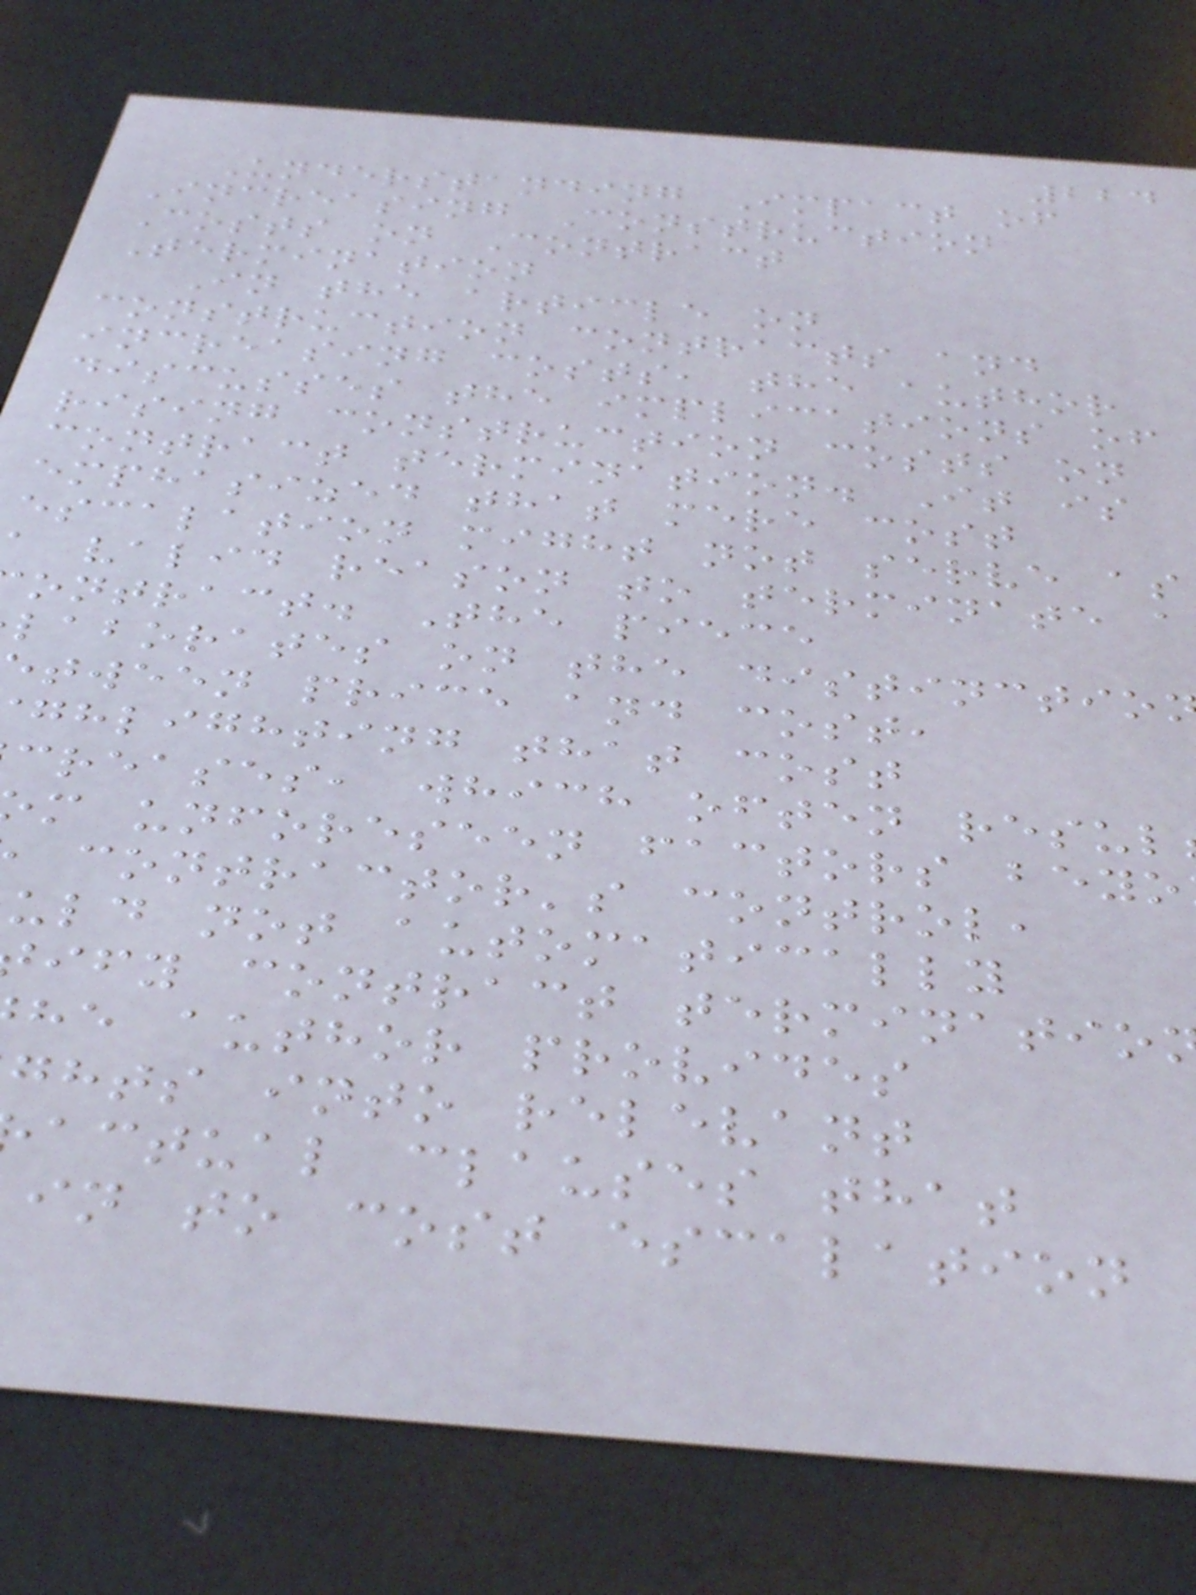224
Understanding Impact of
Increasing Construction
Costs on Contract
Termination
In the article on
construction contracts and
increasing costs, the author
discusses the implications of
rising construction costs on
contract termination. It is
emphasized that mere cost
escalation might not serve as
a valid reason to terminate a
ontract. The piece
laborates on the distinctio
tween price and cost,
ghlighting that cost
creases, which often resul
m unforeseen factors beyo
contractor's control,
uld not automatically
ify contract terminatio
he author provides
ghts into relevant
actual clauses that
in to cost escalation
